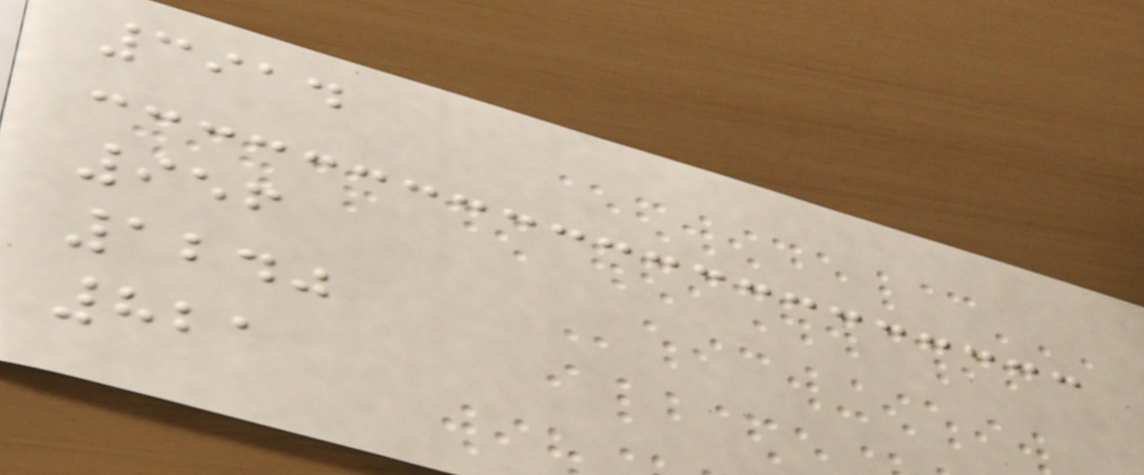3914
956
1240
821
